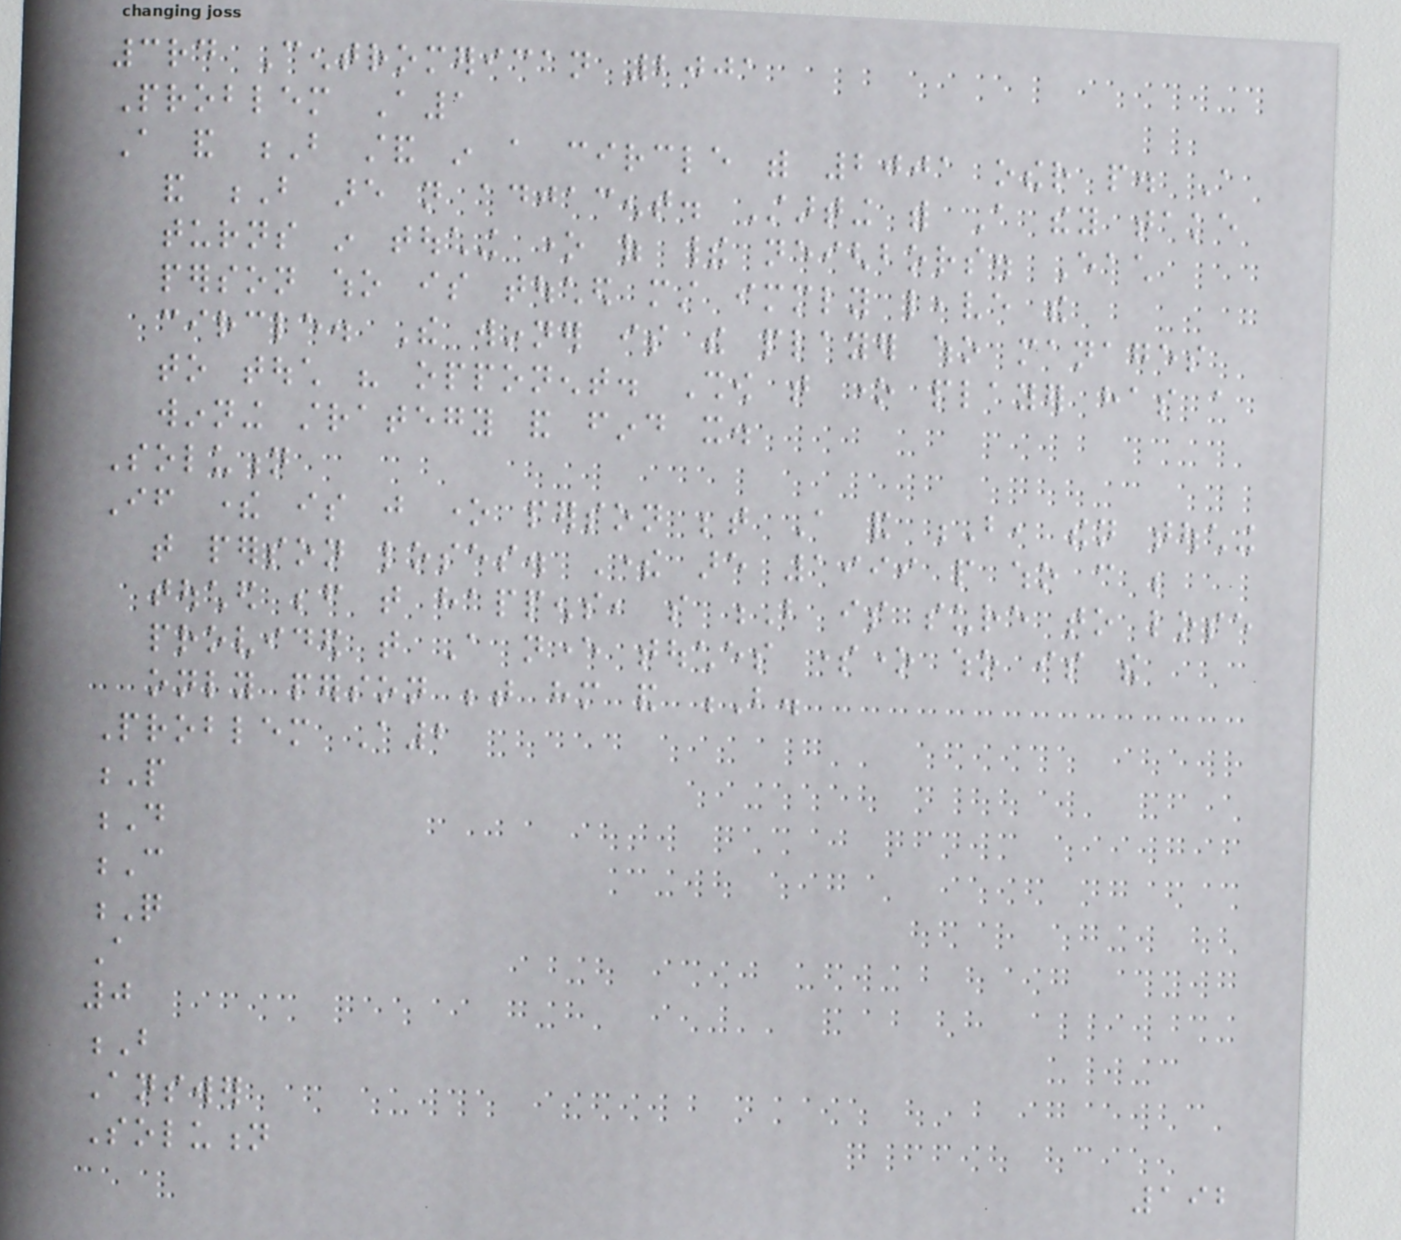3rd Centromerican 2001
Problem A1
A and B stand in a circle with 2001 other people. A
and B are not adjacent. Starting with A they take
turns in touching one of their neighbors. Each
person who is touched must immediately leave the
circle. The winner is the player who manages
to touch his opponent. Show that one player has a
winning strategy and find it.
Solution
If there is just one person between A and B, then touching
that person loses. There are 1999 people who can be
touched before that happens, so B is sure to lose
provided that A never touches someone who is the
only person between him and B.
Problem A2
P
D
C
Q
A
0
B
Answer
Solution
192
